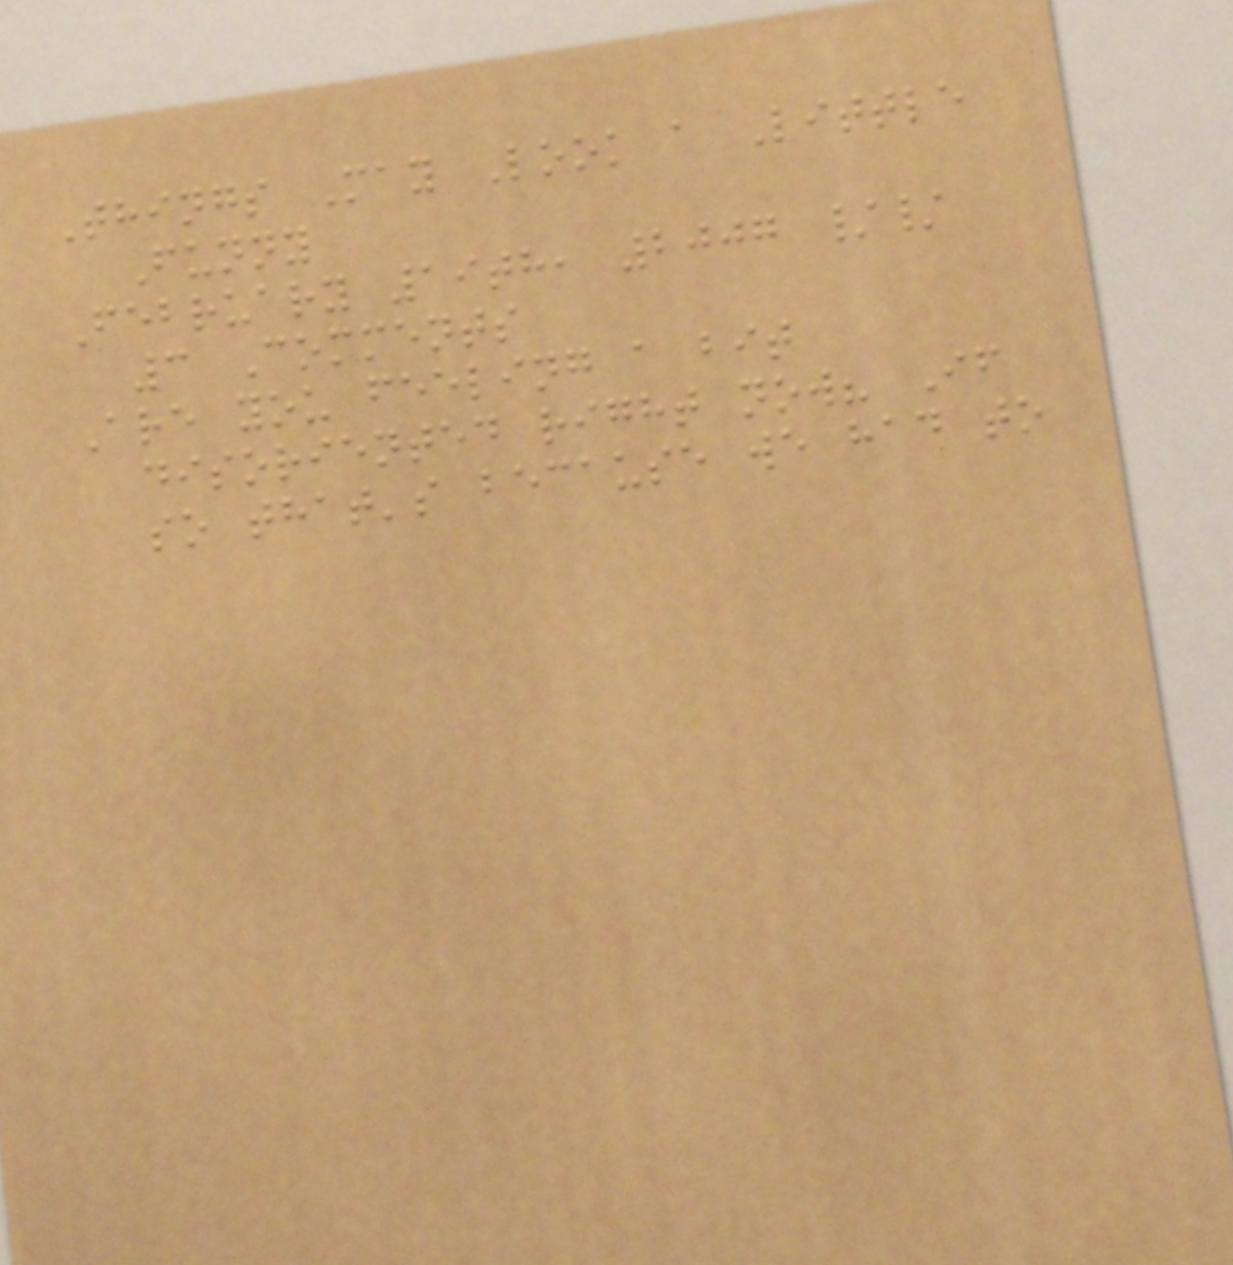Things May Look a Little
Funny
February 19th, 2007 //
3 Comments
Are you feeling a bit
disoriented right now? If
so that's because we had to
